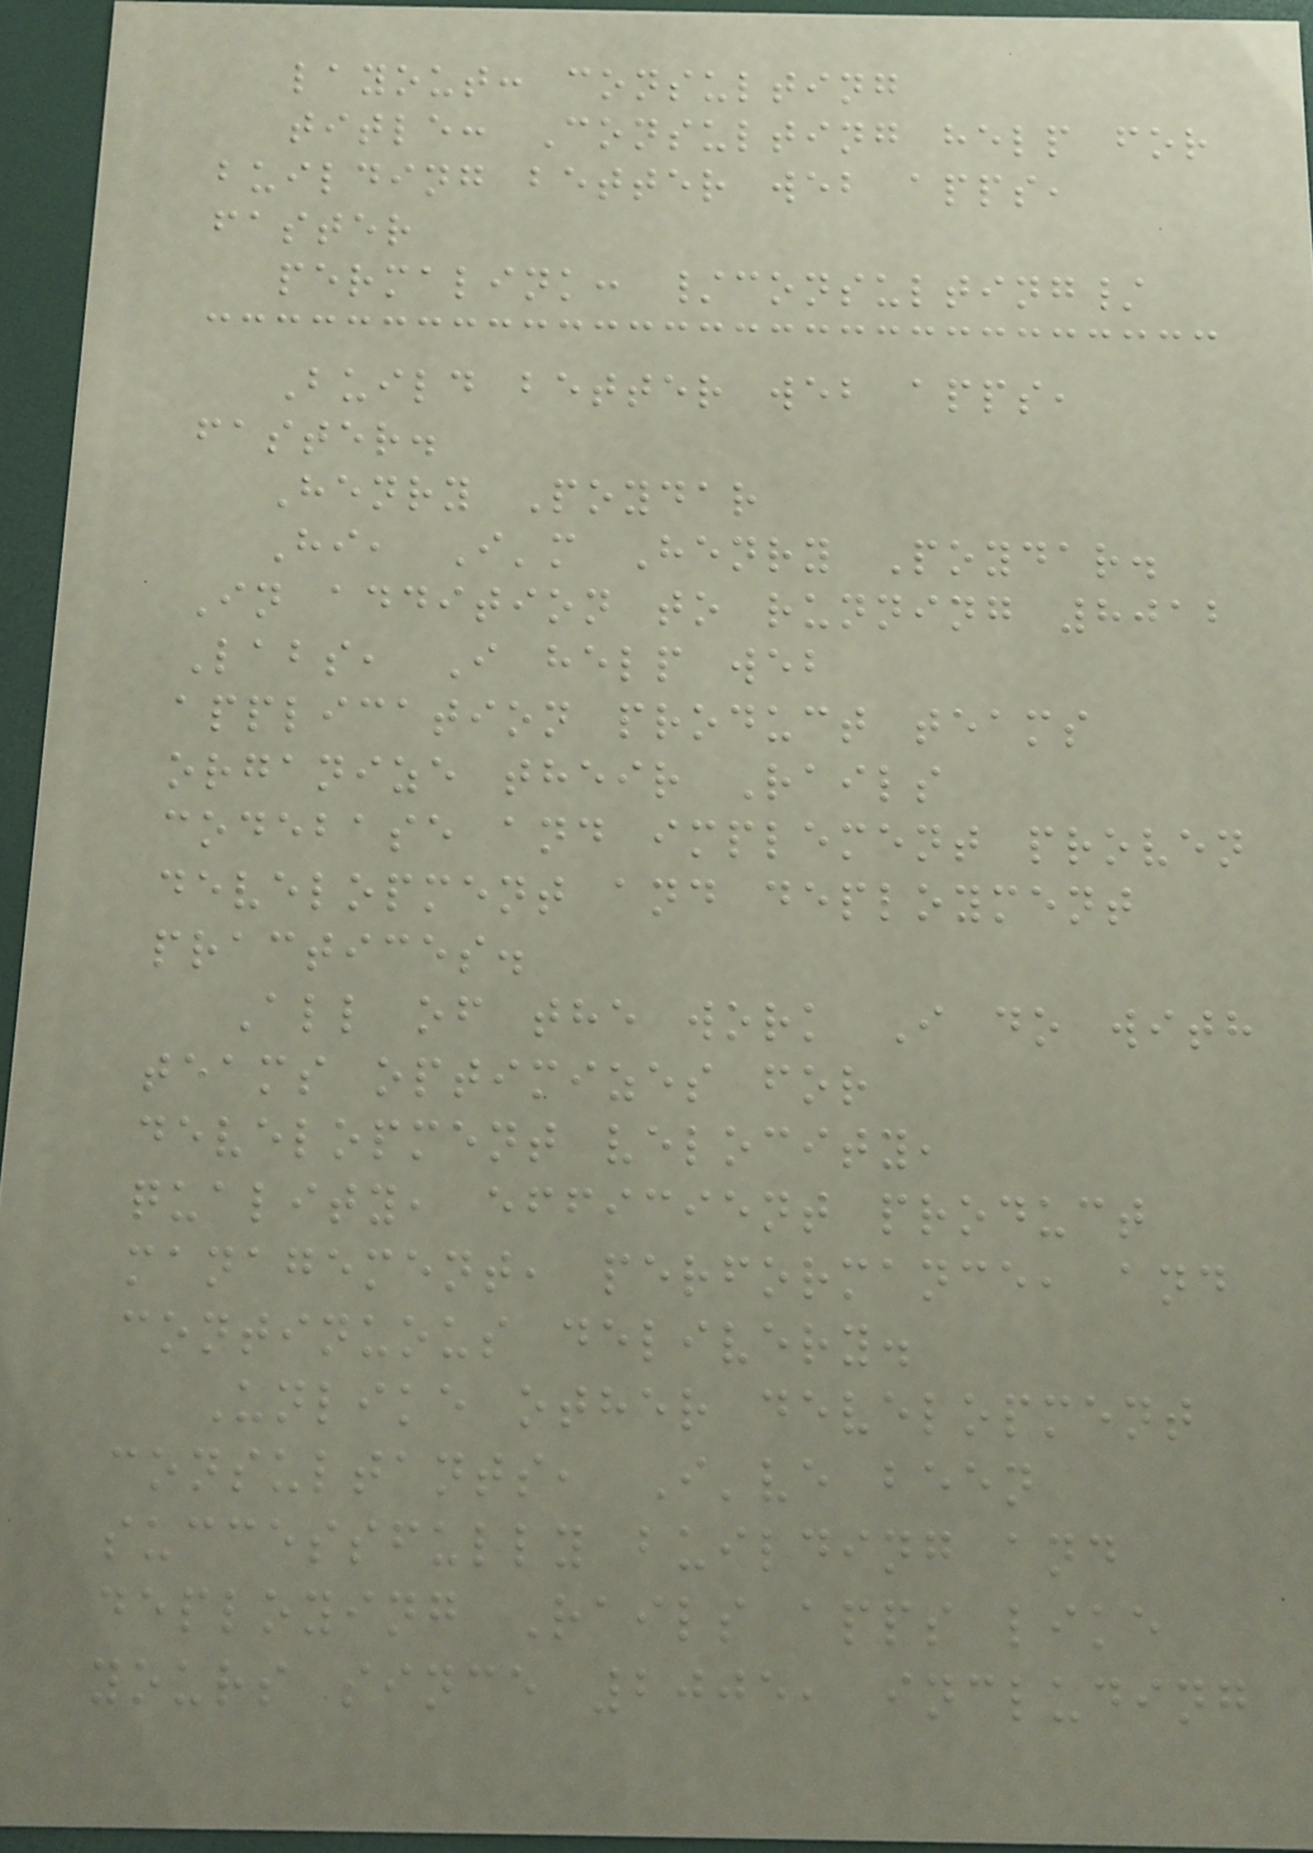layout: consulting
title: Consulting help for
building better web apps,
faster
permalink: /consulting/
Build better web apps,
faster.
Henry Poydar
Hi, I'm Henry Poydar.
In addition to running 8012
Labs, I help web
application product teams
organize their Rails
codebase and implement proven
development and deployment
practices.
All of the work I do with
teams optimizes for
development velocity,
quality, efficient product
management, performance, and
continuous delivery.
Unlike other development
consultants, I've been
successfully building and
deploying Rails apps like
yours since 2005, including
